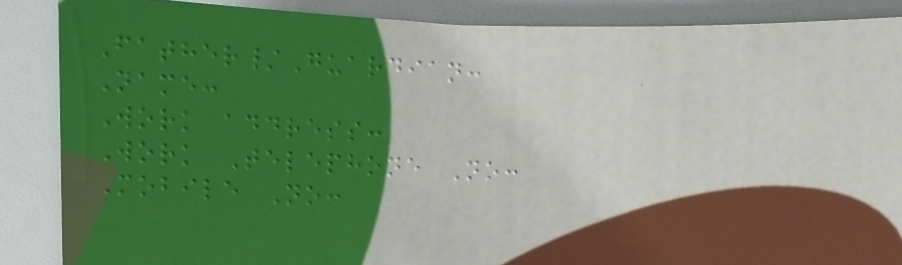Father/Guardian:
Name:
Work address:
Work Telephone No:
Mobile No:
